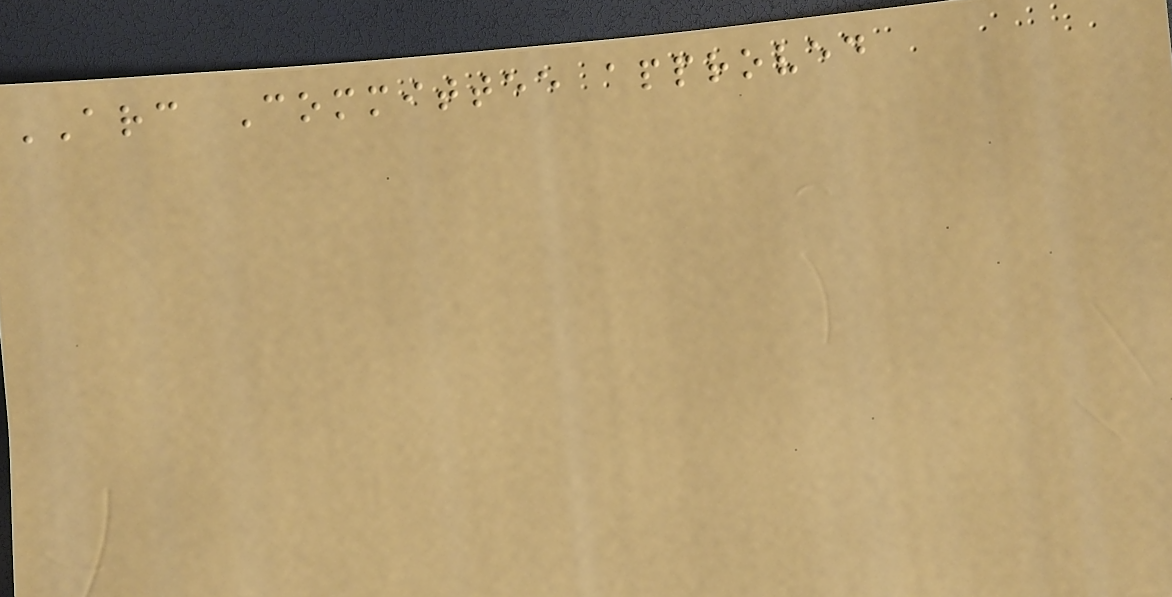ARC Committee approved
